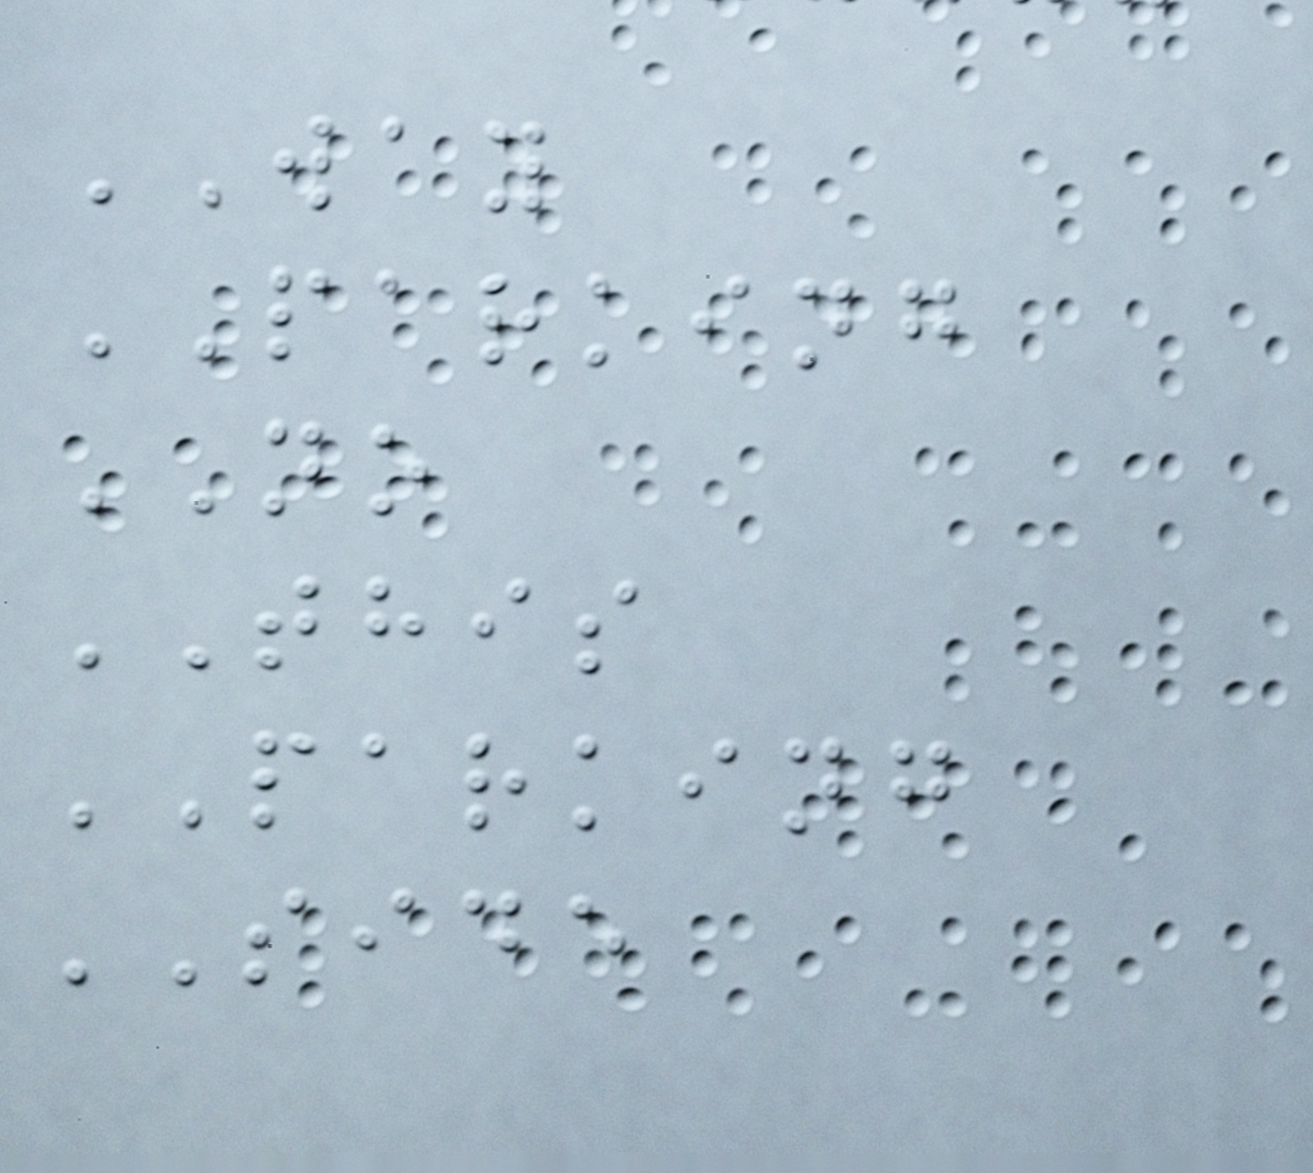WAY
PARKING
NO
THIS
PARKING
SIDE
